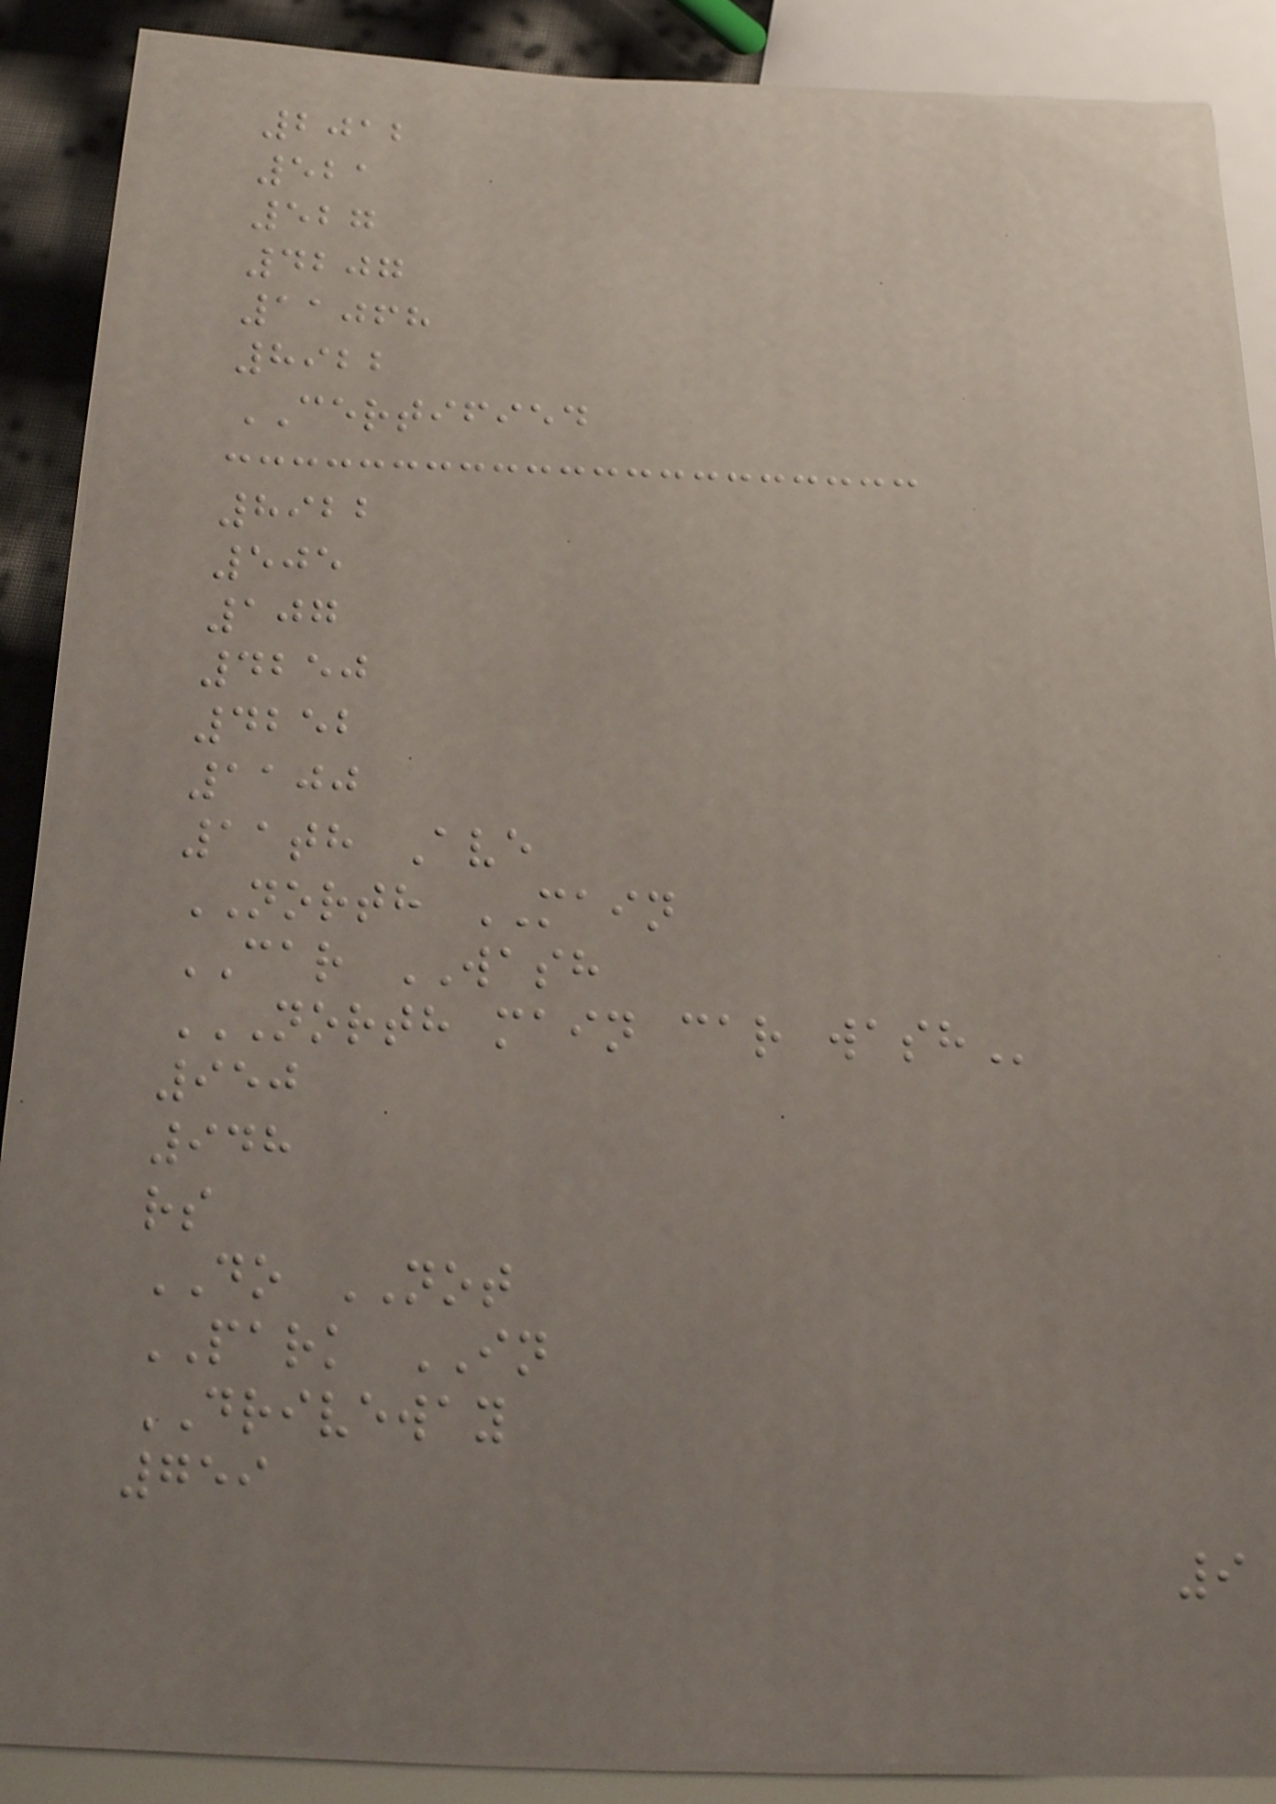2012
521
527
4207
11068
8922
CERTIFIED
8922
505
107
4250
4252
1100
11th Ave
NORTH MAIN
CAR WASH
NORTH MAIN CAR WASH
950
948
rs
DO NOT
PARK IN
DRIVEWAY
759
9
